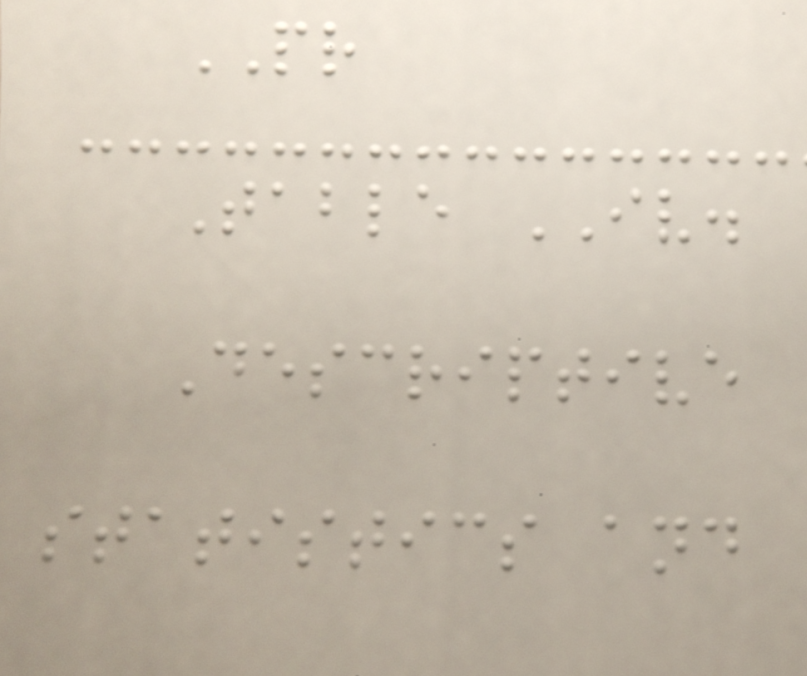PR
Table IV.
Descriptive
statistics and
